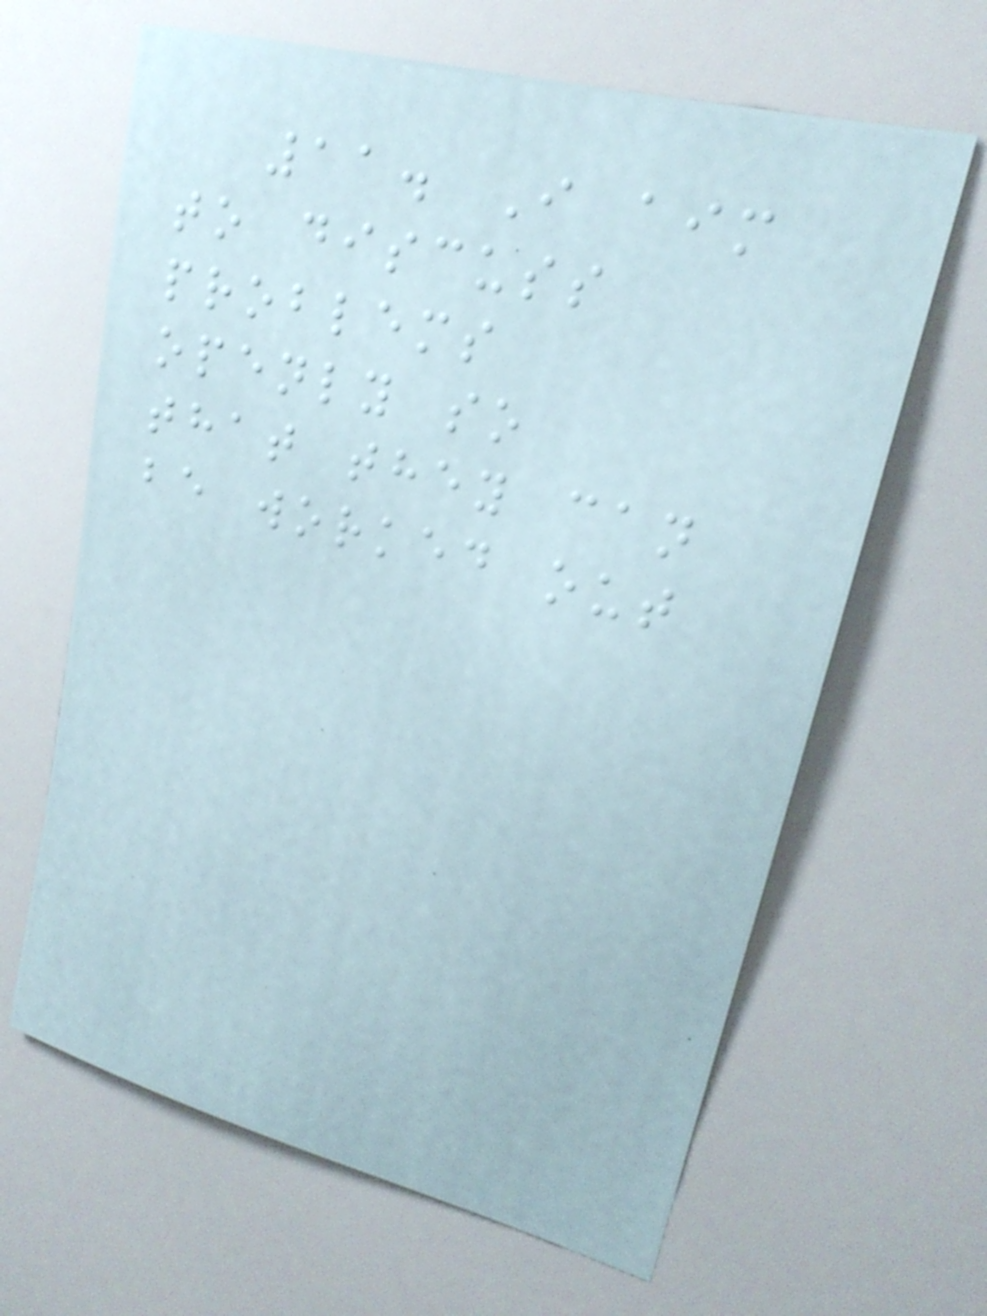11. I aim
to discuss
problems
openly so
that they can
be worked out
